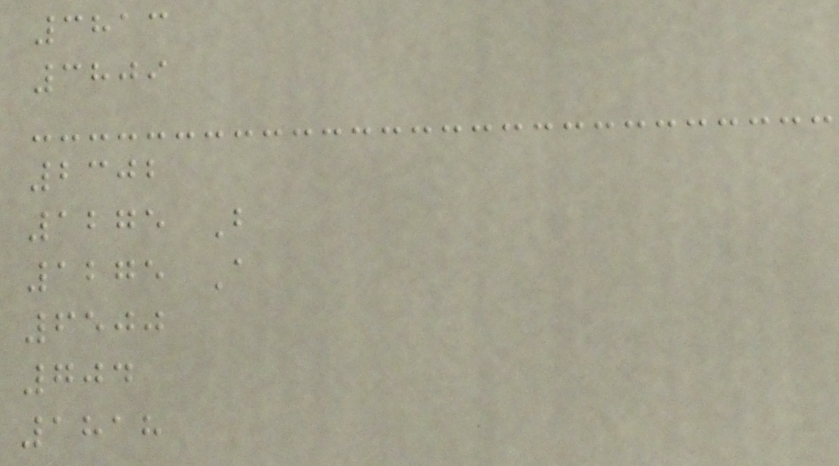3813
3809
2302
1275 B
1275 A
6500
704
1818
